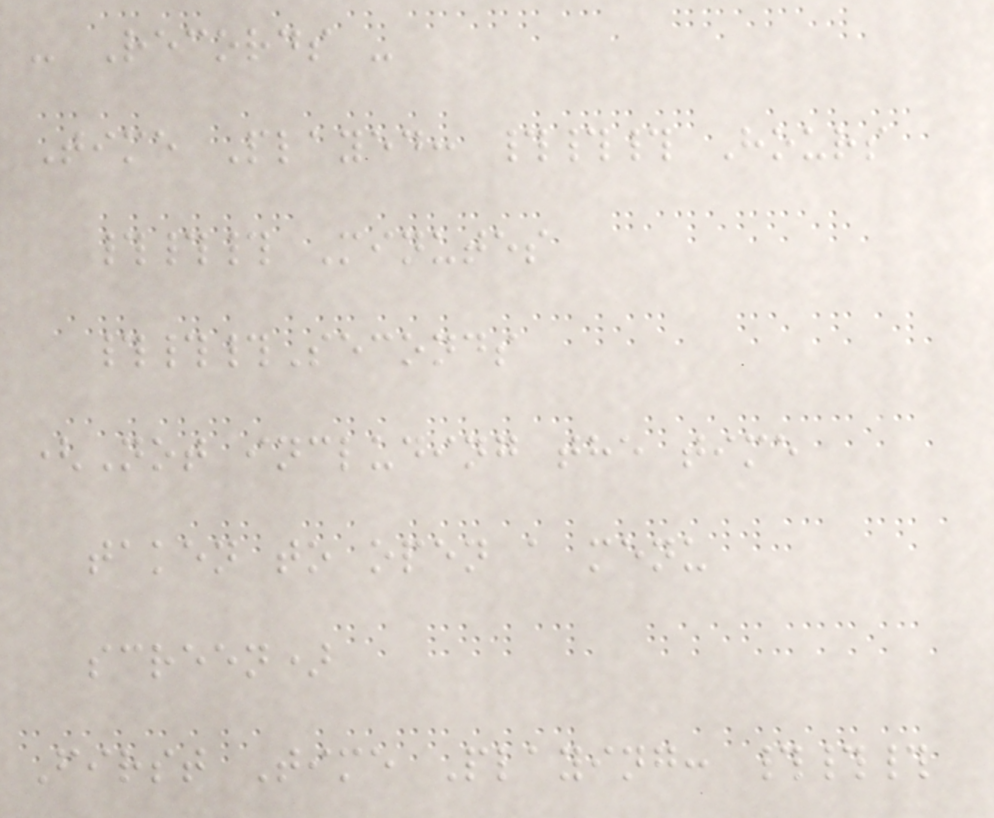- Records -
Time Played: ### Hours
### Minutes
###Seconds
(Not including the time
taken to open a menu
screen)
First Time Playing: ###
